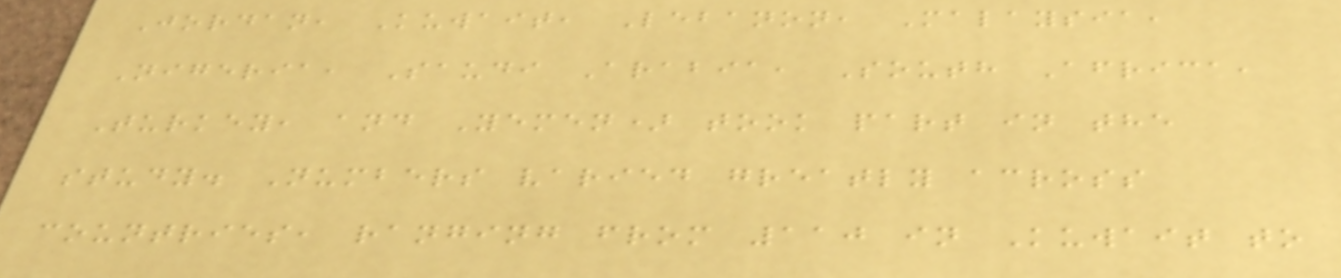Jordan, Kuwait, Lebanon, Malaysia,
Nigeria, Saudi Arabia, South Africa,
Turkey, and Yemen) took part in the
study. Numbers varied greatly across
countries, ranging from 110 in Kuwait to
